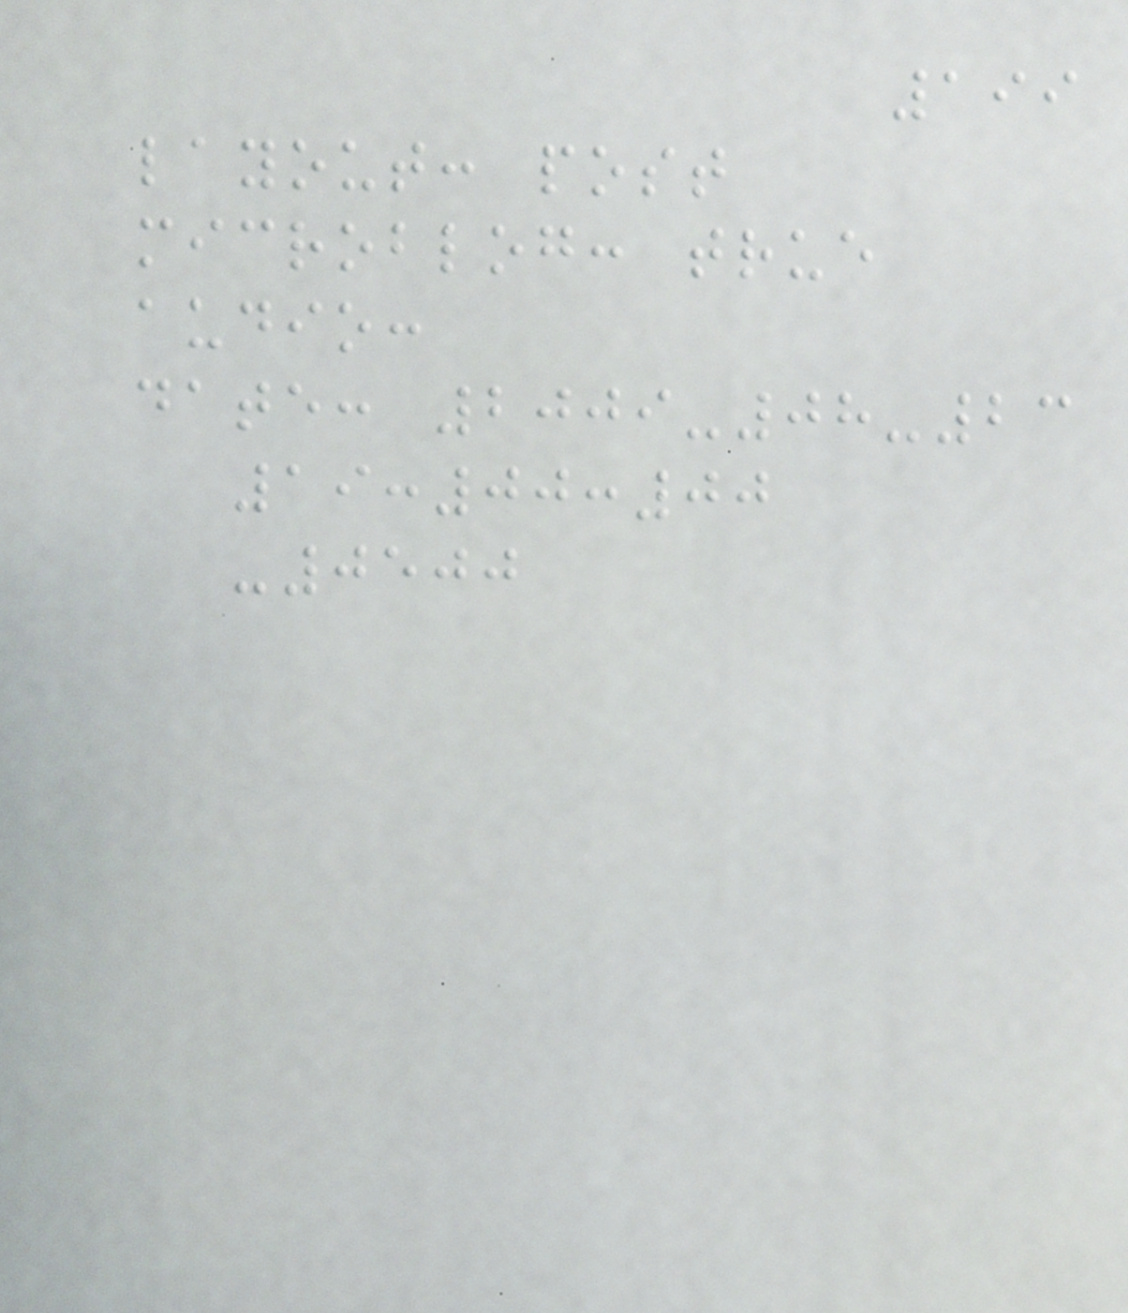199
layout: post
microblog: true
audio:
date: 2009-08-23
19:00:00
-0500
